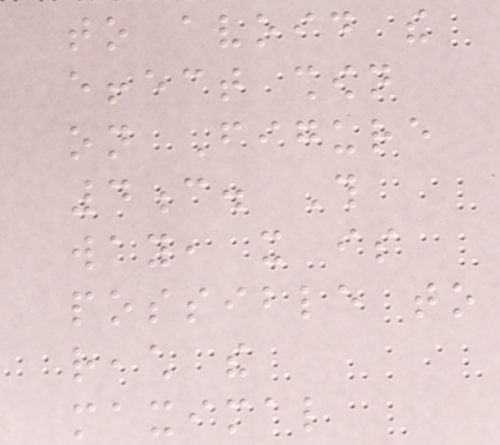to avoid the
effect shown
on Figure
4c. This
way, it is
possible to
reach the
maximal
